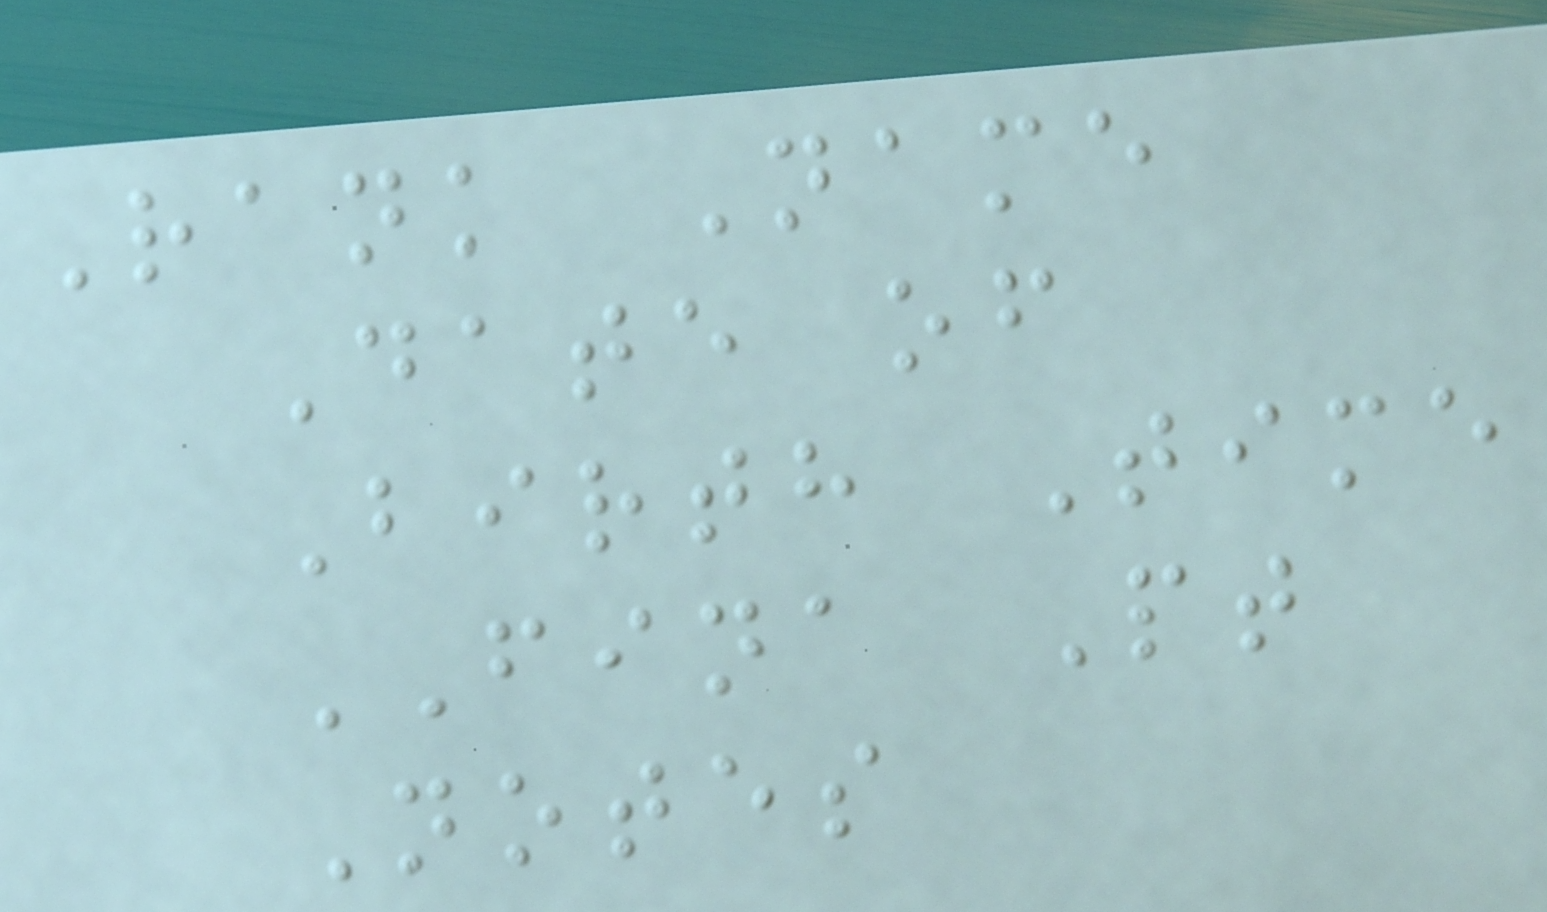Rank Name
Date of
Birth Time
FINA Pt
Notes
